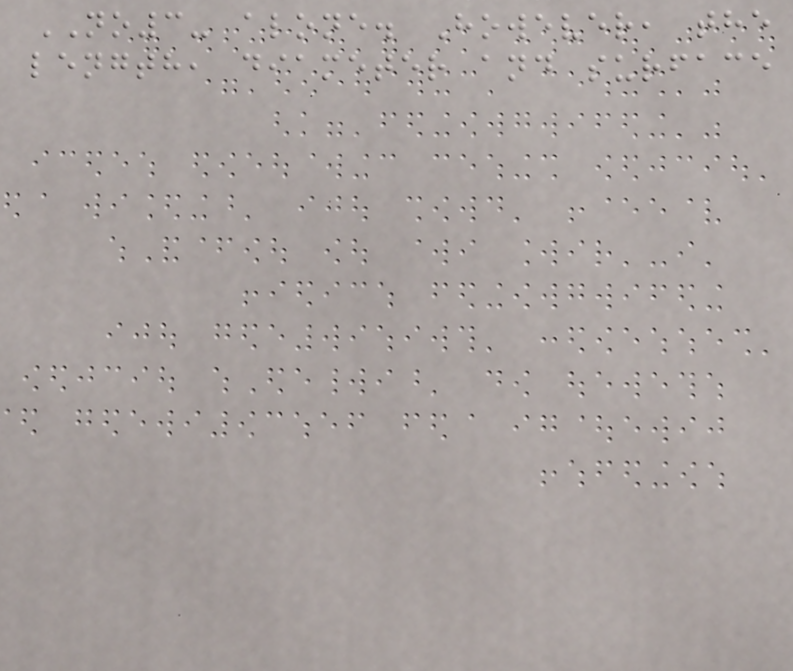NO3- alone. However, the
length, diameter and surface
